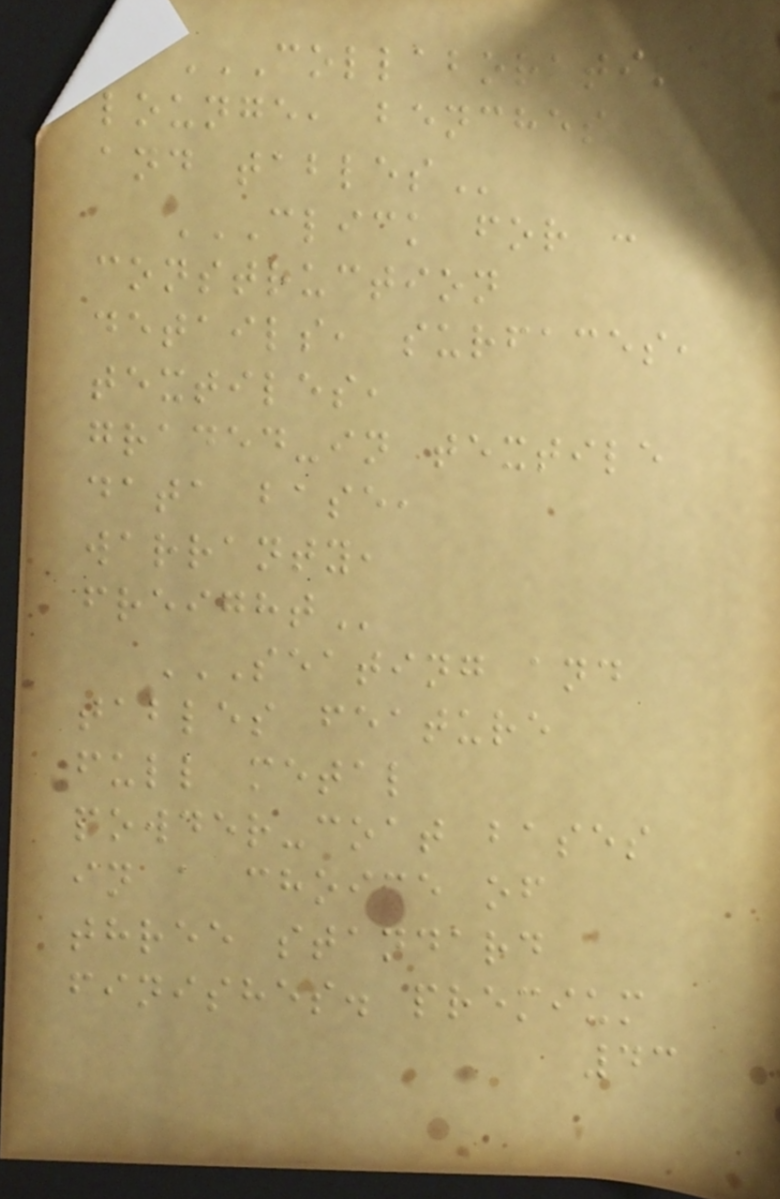COLLABORATIVE
LOUNGE, BENCHES
AND TABLES
CLICK FOR :
CONSTRUCTION
DETAILS, SURFACES,
TEXTILES,
GRADED-IN TEXTILE
DATA BASE,
WARRANTY,
FREIGHT
SEATING AND
TABLES FEATURE
FULL METAL
POWDER-COAT BASES
IN A CHOICE OF
THREE STANDARD
FINISHES. PREMIUM
43
